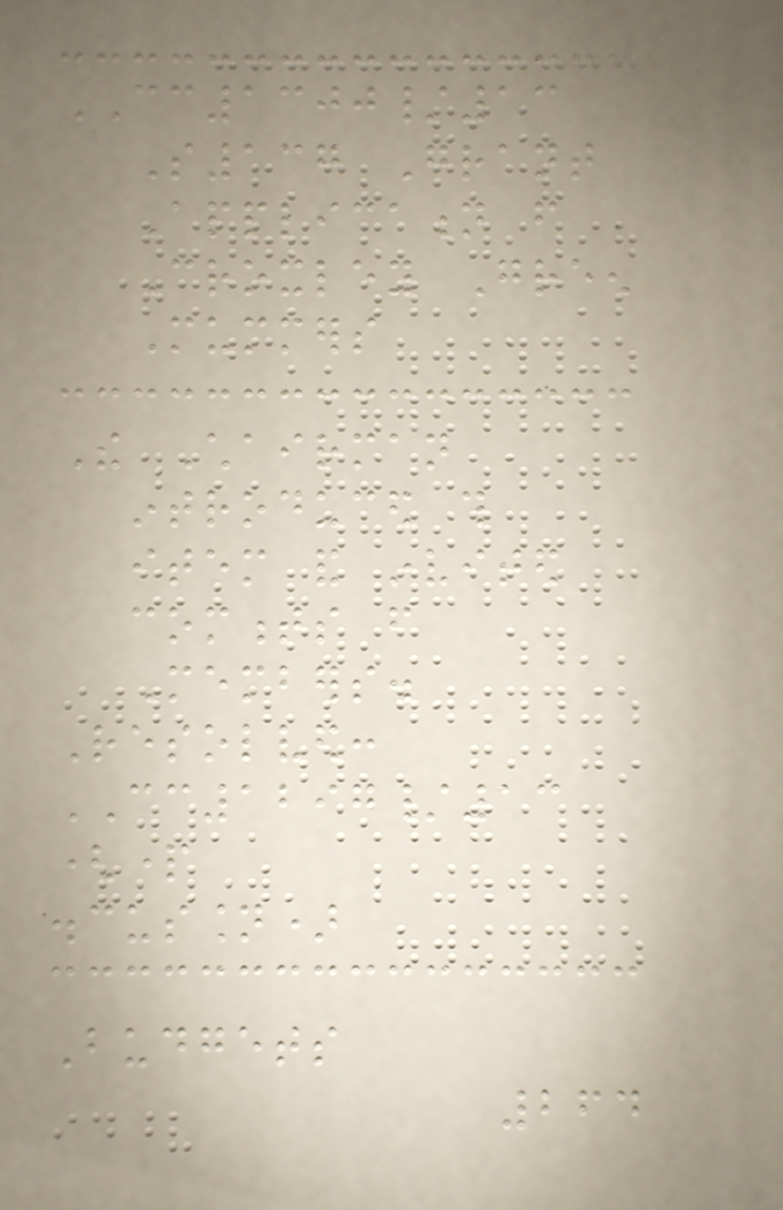CC1300/13
S137 Grant
Application from
Croxley Green
Mummers
The Chairman
introduced this
item and invited
comments from
Members.
Resolved:
CC1297/13
(part
discussion)
Budgets
264
